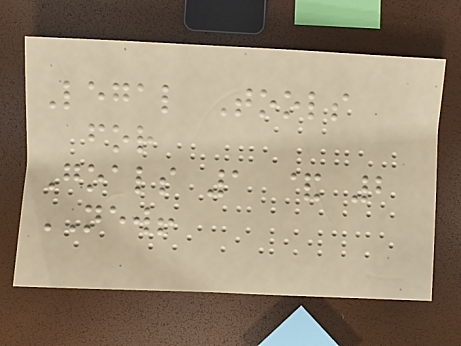Legal Tools
for
Goals 1 & 2
NEW!
